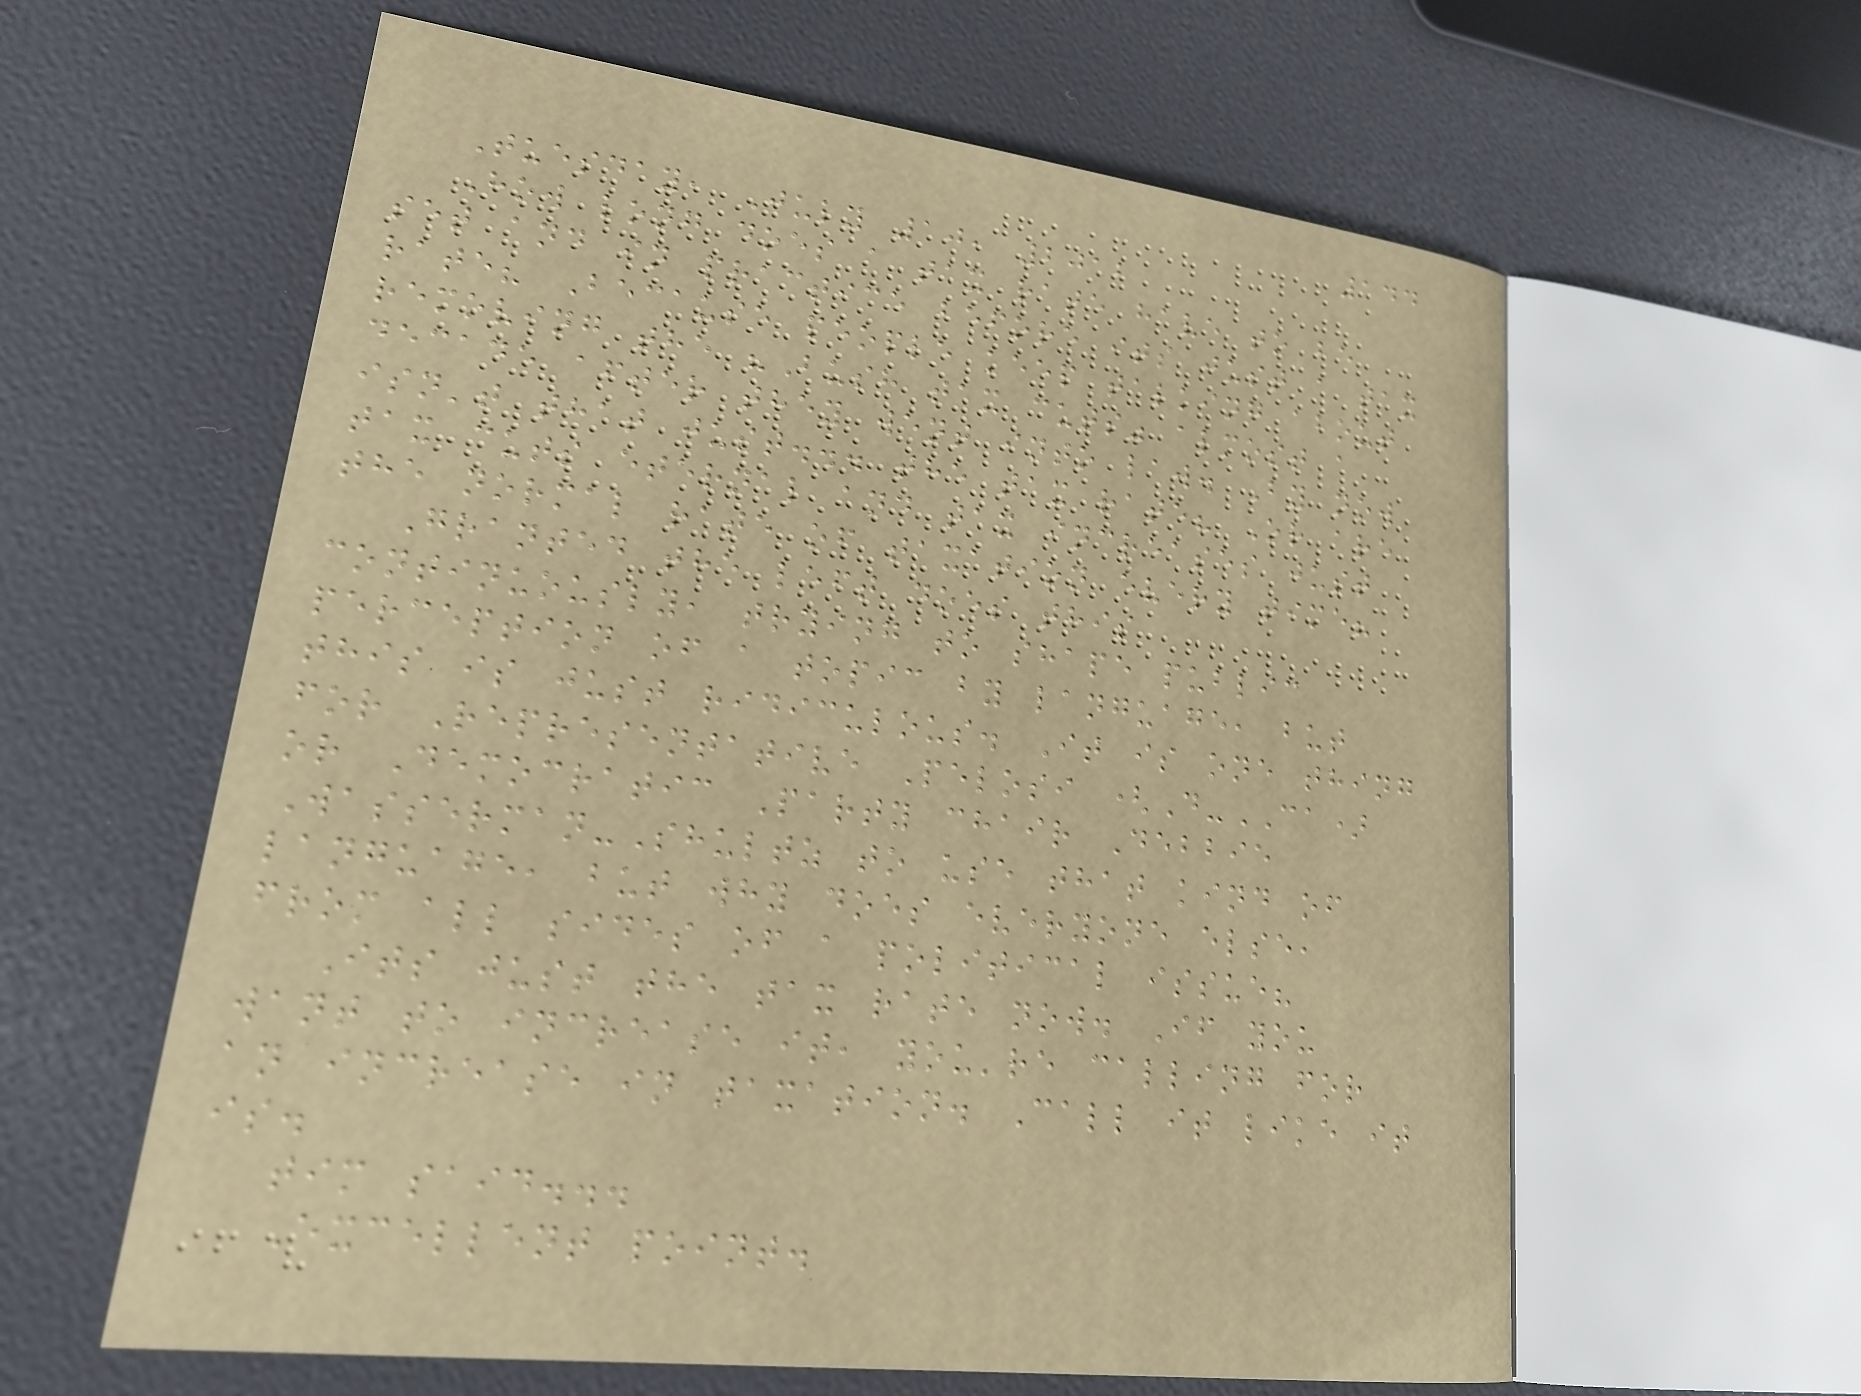144
Tuesday, July 10, 2012
How long does a tax rate have to be
set and in practice before its just a tax
rate? Because people keep talking about
removing the "Bush tax cuts" almost a
decade after they went into law. By now
isn't that just... the tax rate? Or are
tax cuts eternal and tax increases just
the normal rate of taxation every time?
Granted the left does this
continuously, trying to shape public
perception of a topic by language, but
this is just ridiculous. It is one thing
for Representative Pelosi (D-CA)
or Democratic Party chair Debbie
Wasserman-Shultz to use that kind of
language, but why does everyone else,
from all sides of a political issue?
Its just the tax rate now. If you
want to increase it, you're calling for
an increase in taxation. Call it like it
is.
tim said...
Excellent point.
